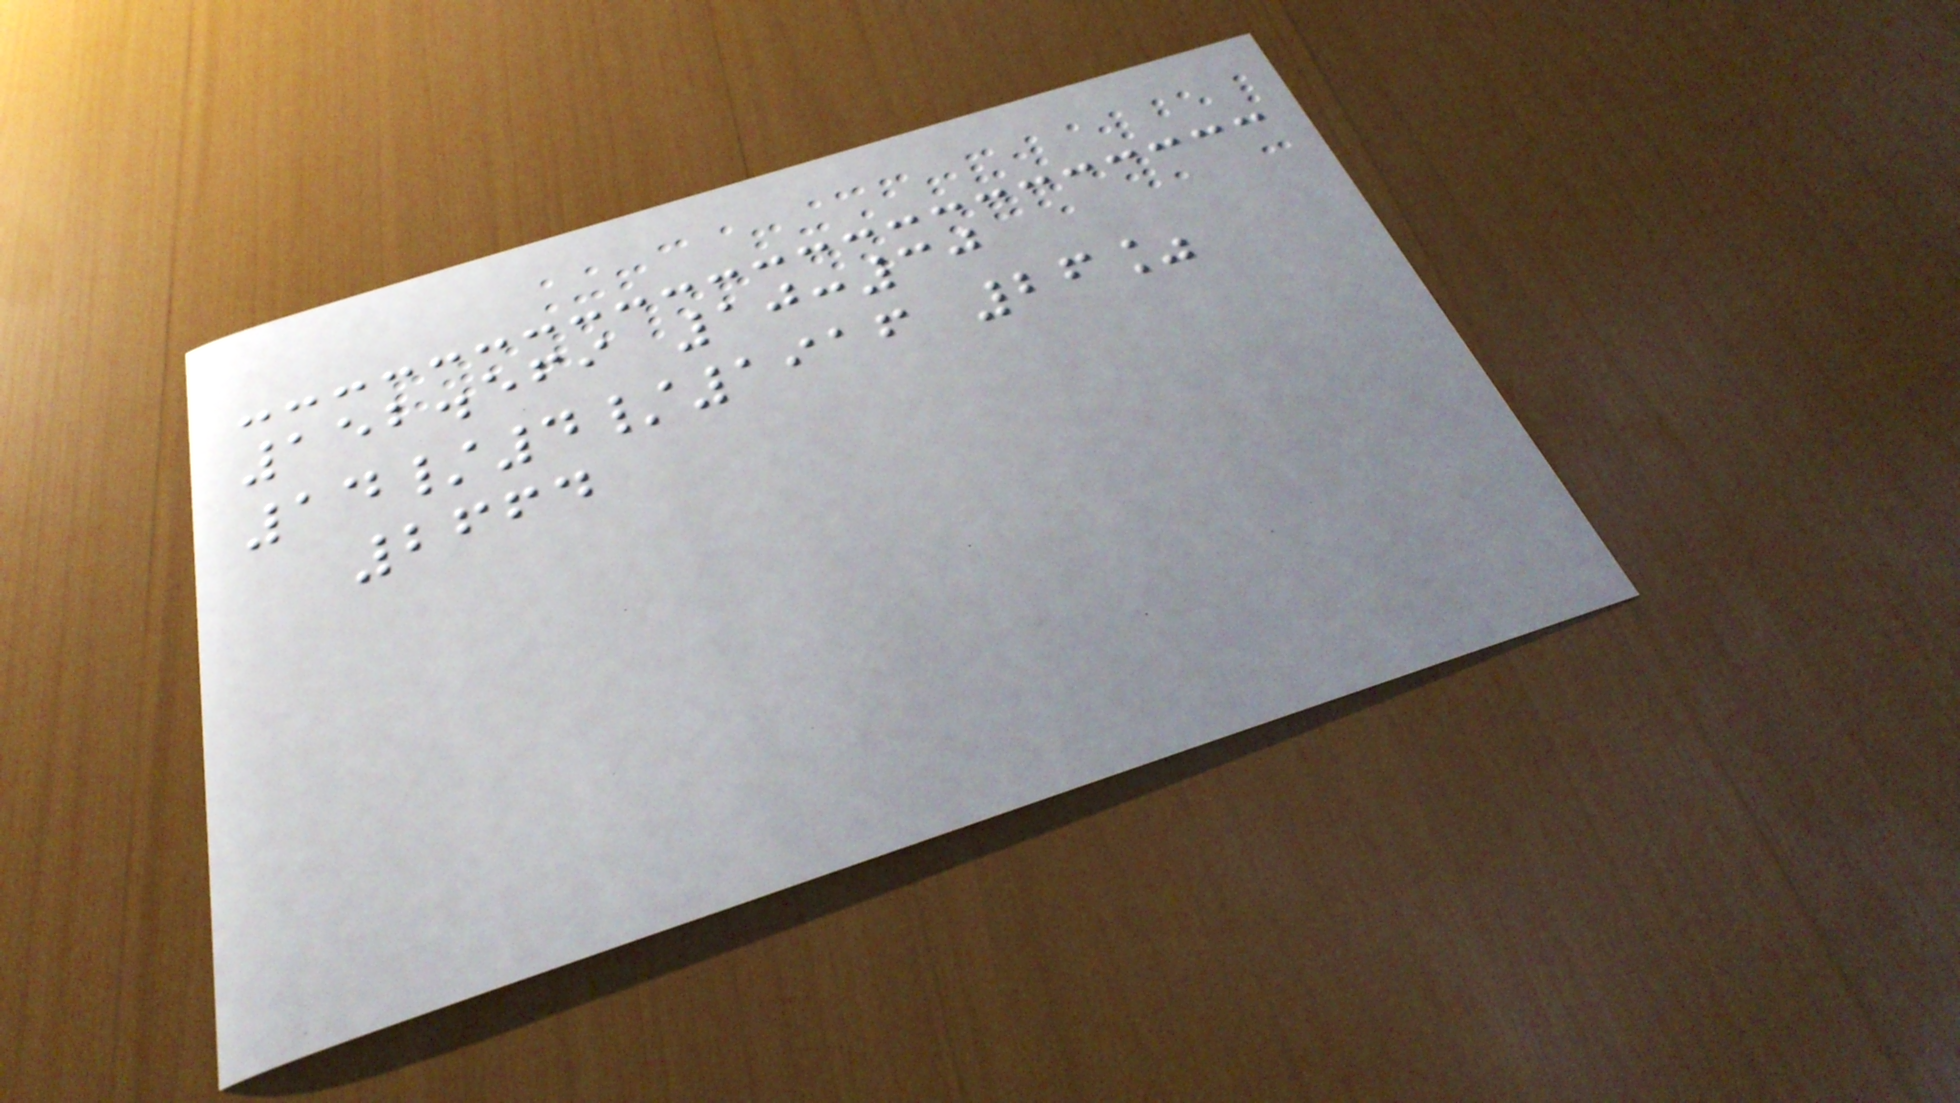152.569 10:30
14/4/1916 26%
2664
